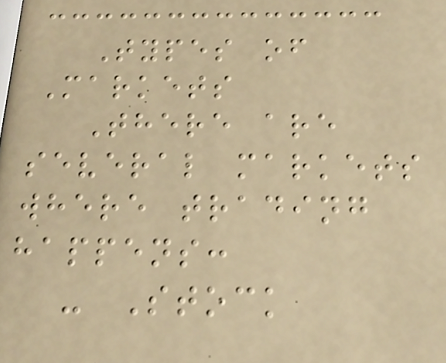Types of
Markets
There are
several markets
where trading
happens:
- Stock
